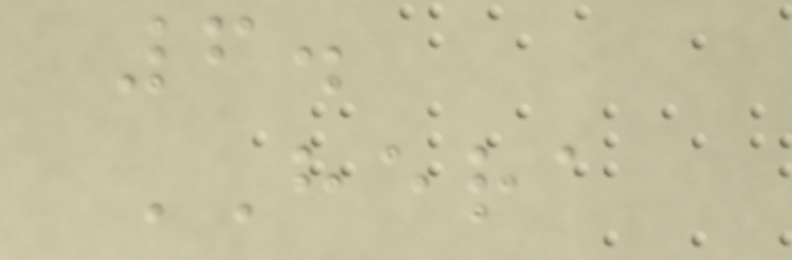6.
HERA
